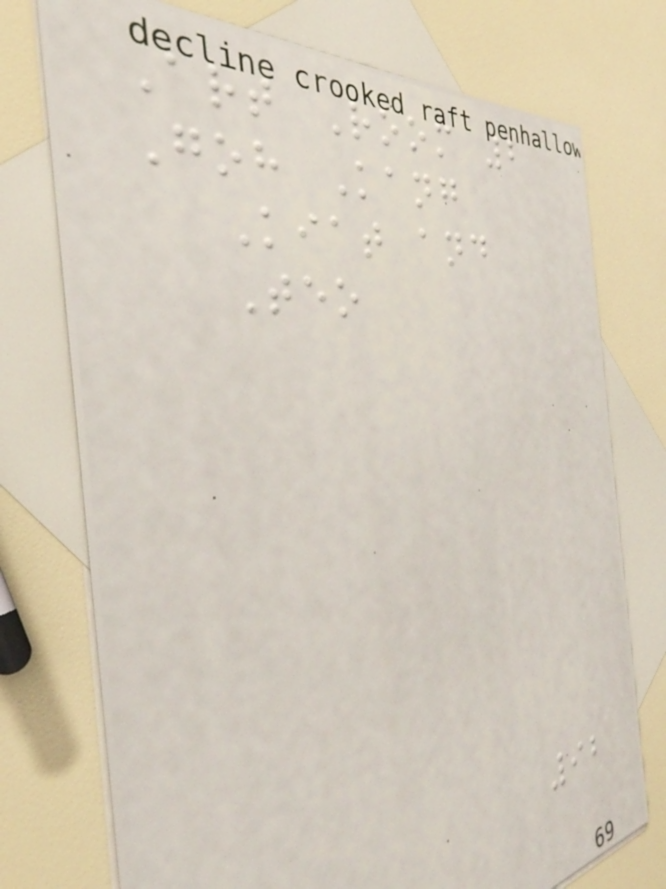Art Room 2
Goh Kang
Kiat and
Teo
92
